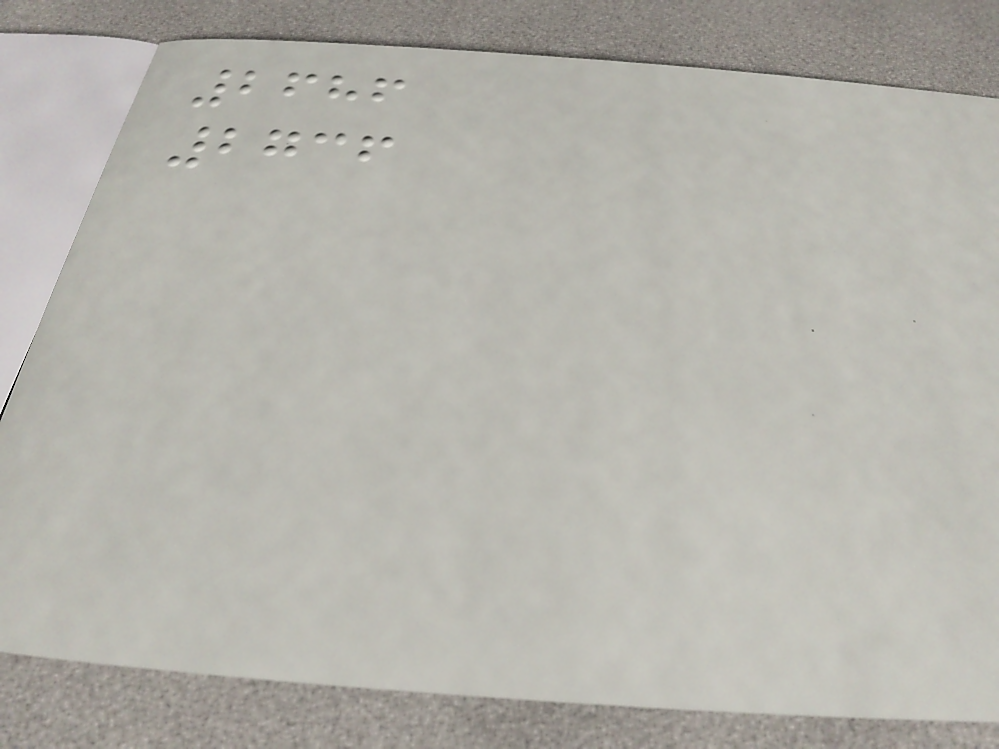2686
2736
